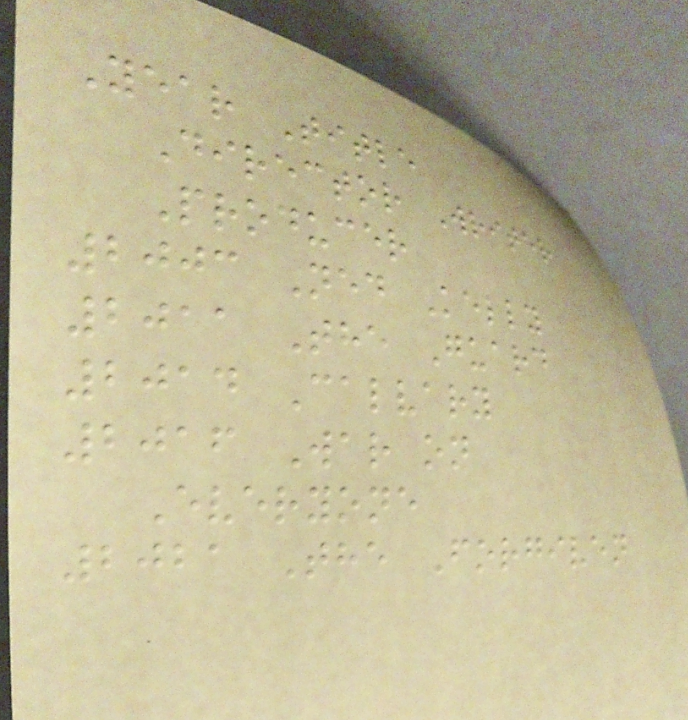Year Title
Director Writer
Producer
2003 Ned Kelly
2011 The Guard
2014 Calvary
2016 War on
Everyone
2021 The Forgiven
